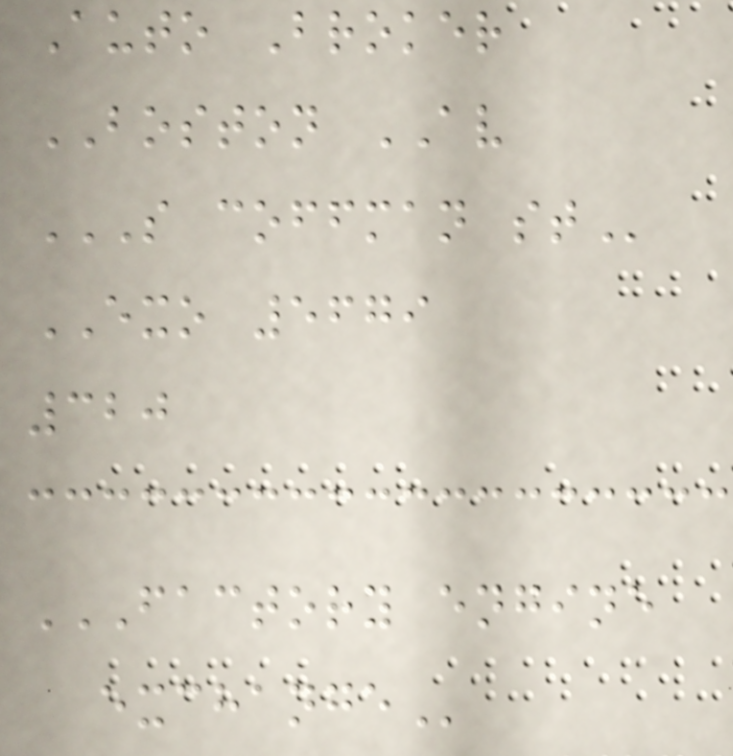Auto Broker
BOSTON AV
S COFFMAN ST
EXO 5679
320
FACTORY ENGINE
EXCHANGE
